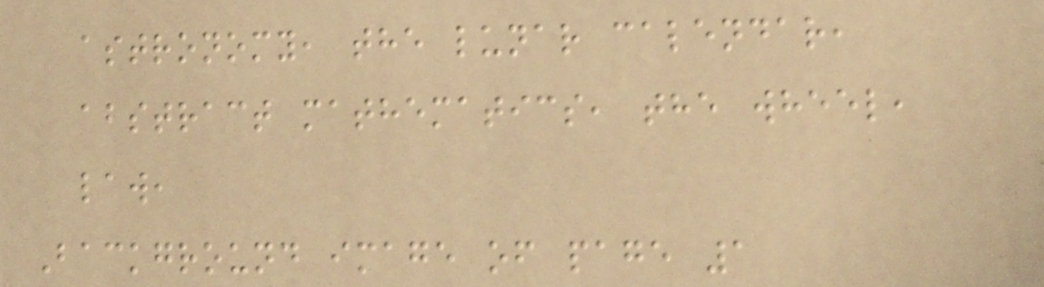astronomy, the lunar calendar,
abstract mathematics, the wheel,
law,
Background image of page 1
